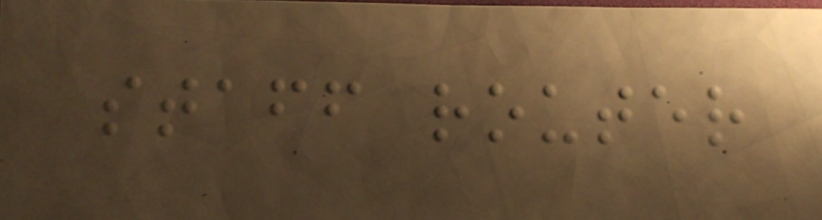staff router
